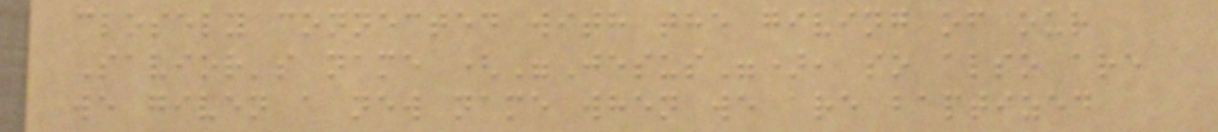closely connected with the giving of our
Savior's name ("Jesus"), so also are
we given a new name when we are baptized
